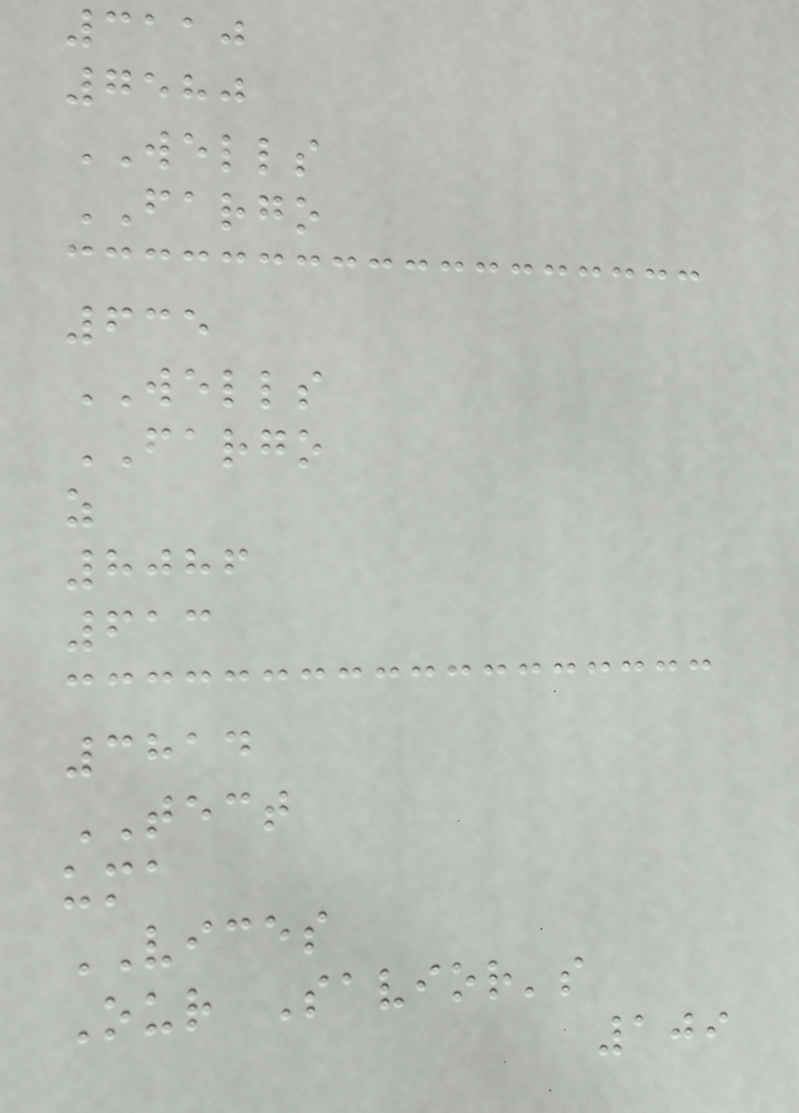3110
7580
WELLS
FARGO
635
WELLS
FARGO
z
8086
613
3814
TECT
uma
VICES
Our Savior's
109
